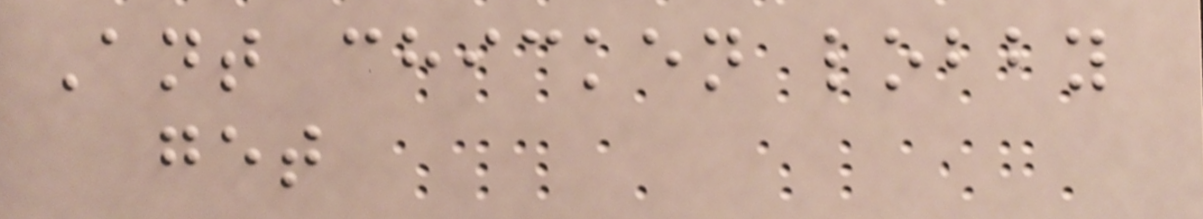Ant chicken lobby
get
